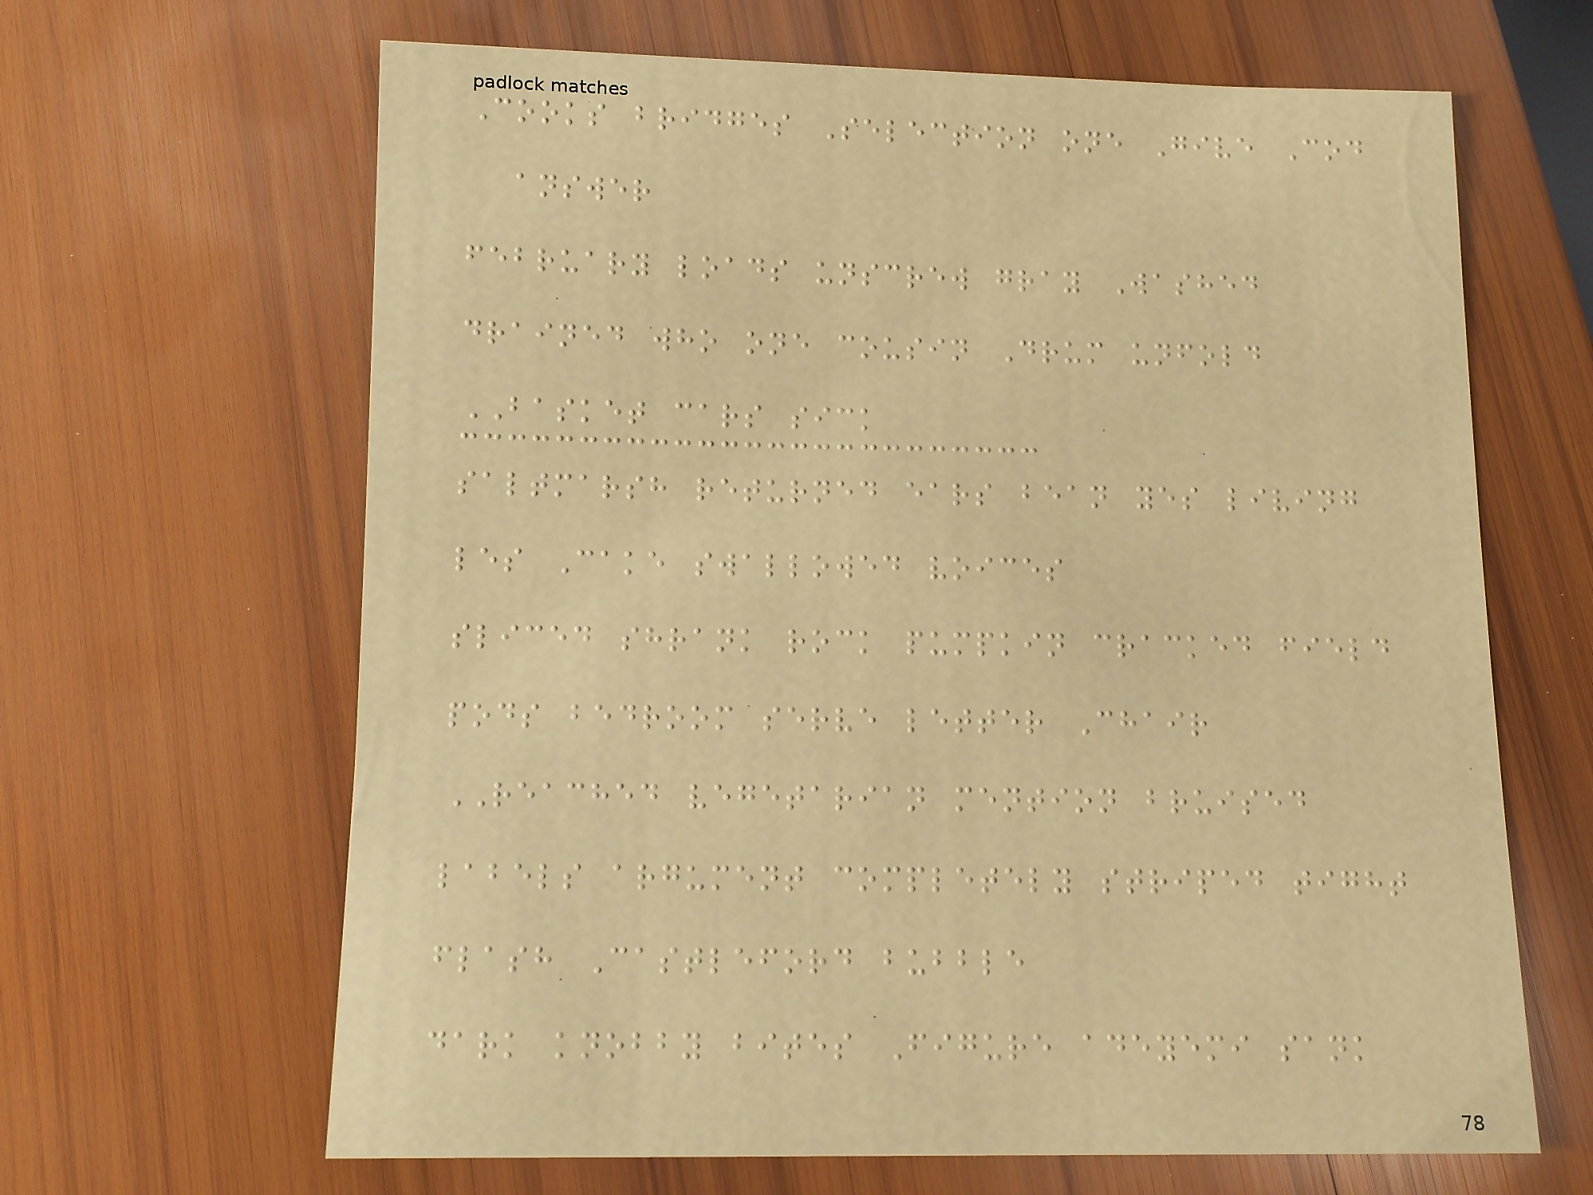Cooks bridges Selection one Give Cod
answer
february loads unscrew gray Washed
drained who one cousin Drum unfold
BASKET cars sick
saltmarsh returned ears bean yes living
les Cake swallowed voices
sliced shrank rock pumpkin cracked field
pods bedroom serve letter Chair
REACHED vegetarian mention bruised
labels argument completely striped tight
flash Castleford bubble
dark knobby bites Figure adeyemi sank
